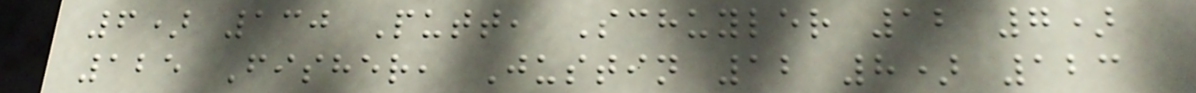6) 130 Putt, Schuyler 12 7)
125 Fisher, Justin 12 8) 123
